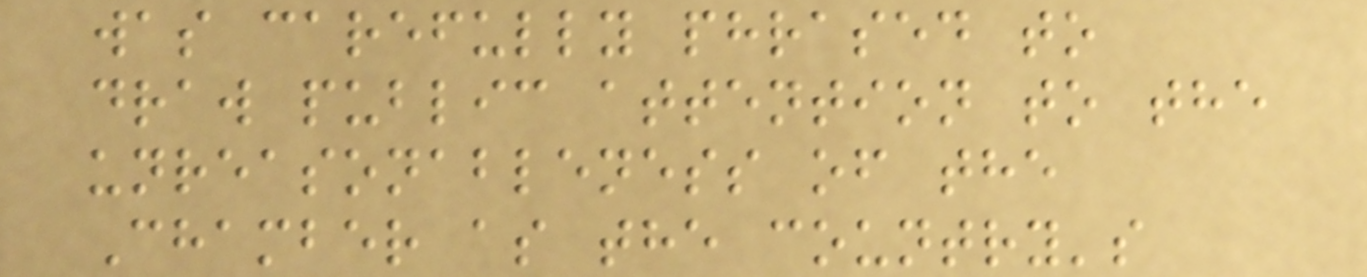was carefully phrased to
draw public attention to the
unreasonableness of the
Chamber as the country's
